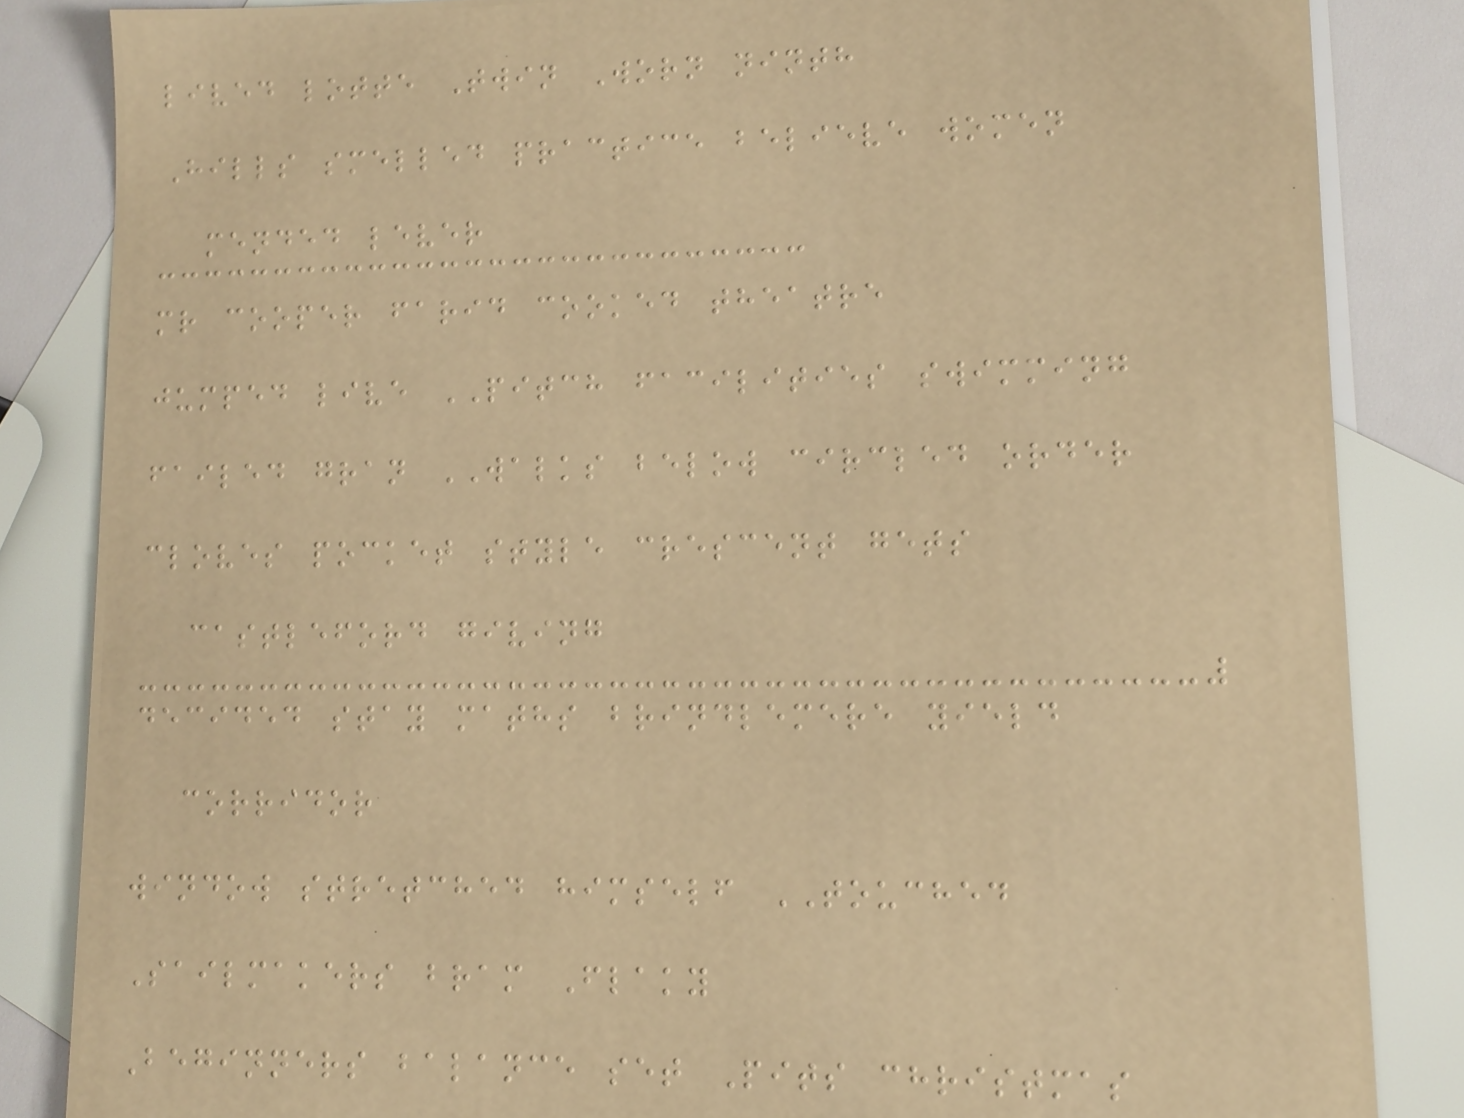lived lotte Twin Worn ninth
Hills smelled practice believe women
mended lever
mr cooper farid cooked theatre
jumped live PITCH facilities swimming
failed gran WALKS below circled order
cloves pocket style crescent gets
castleford giving
decided stay maths brindlemere yield
corridor
window stretched himself TOUCHED
Sailmakers bram Flaky
Beginners balance set Pits christmas
